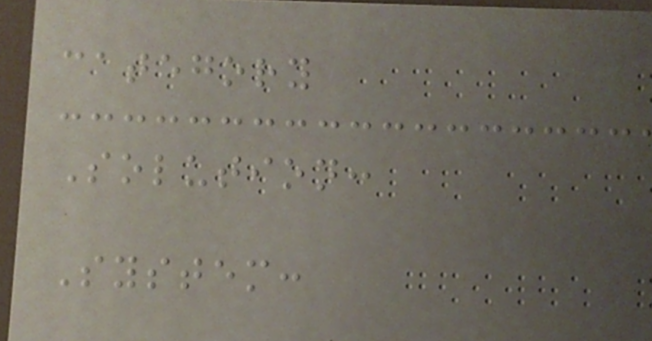category
Solution:
System:
